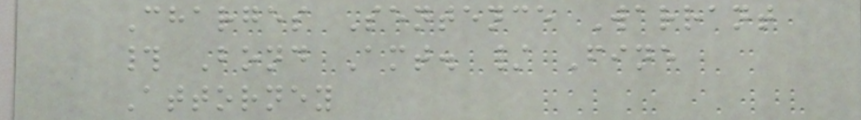Charges Sentence Warrant
# Bond Amt. / Fine
Attorney
